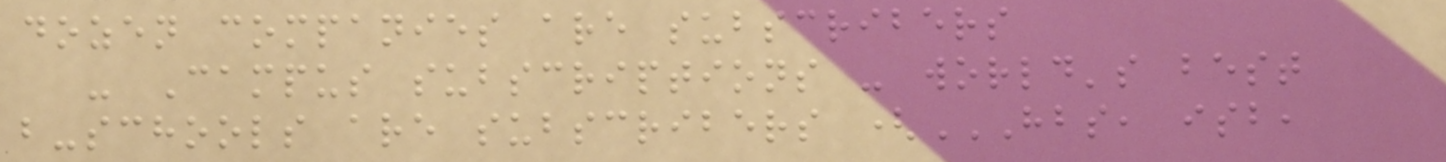dozen companies are subscribers
- Campus subscriptions - world's best
b-schools are subscribers (HBS, ISB,
